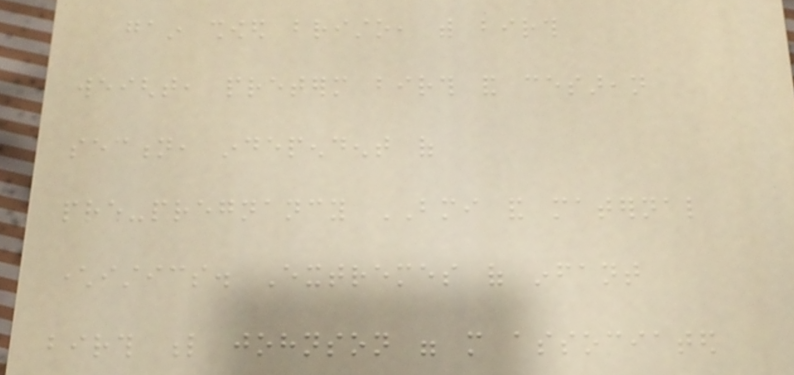gain showed bristo, with birth
weight, preterm birth and cesarean
section, independent of
pre-pregnancy BMI and maternal
characteristics. Extremes of infant
birth l johnson were more associated
